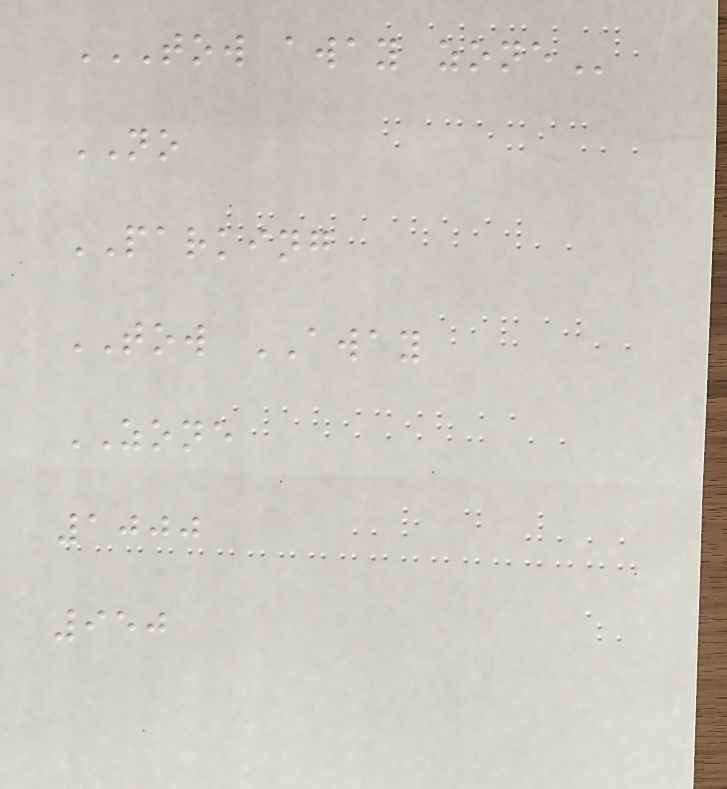TOW AWAY ZONE
NO
PARKING
TOW AWAY
ZONE
1000
950
